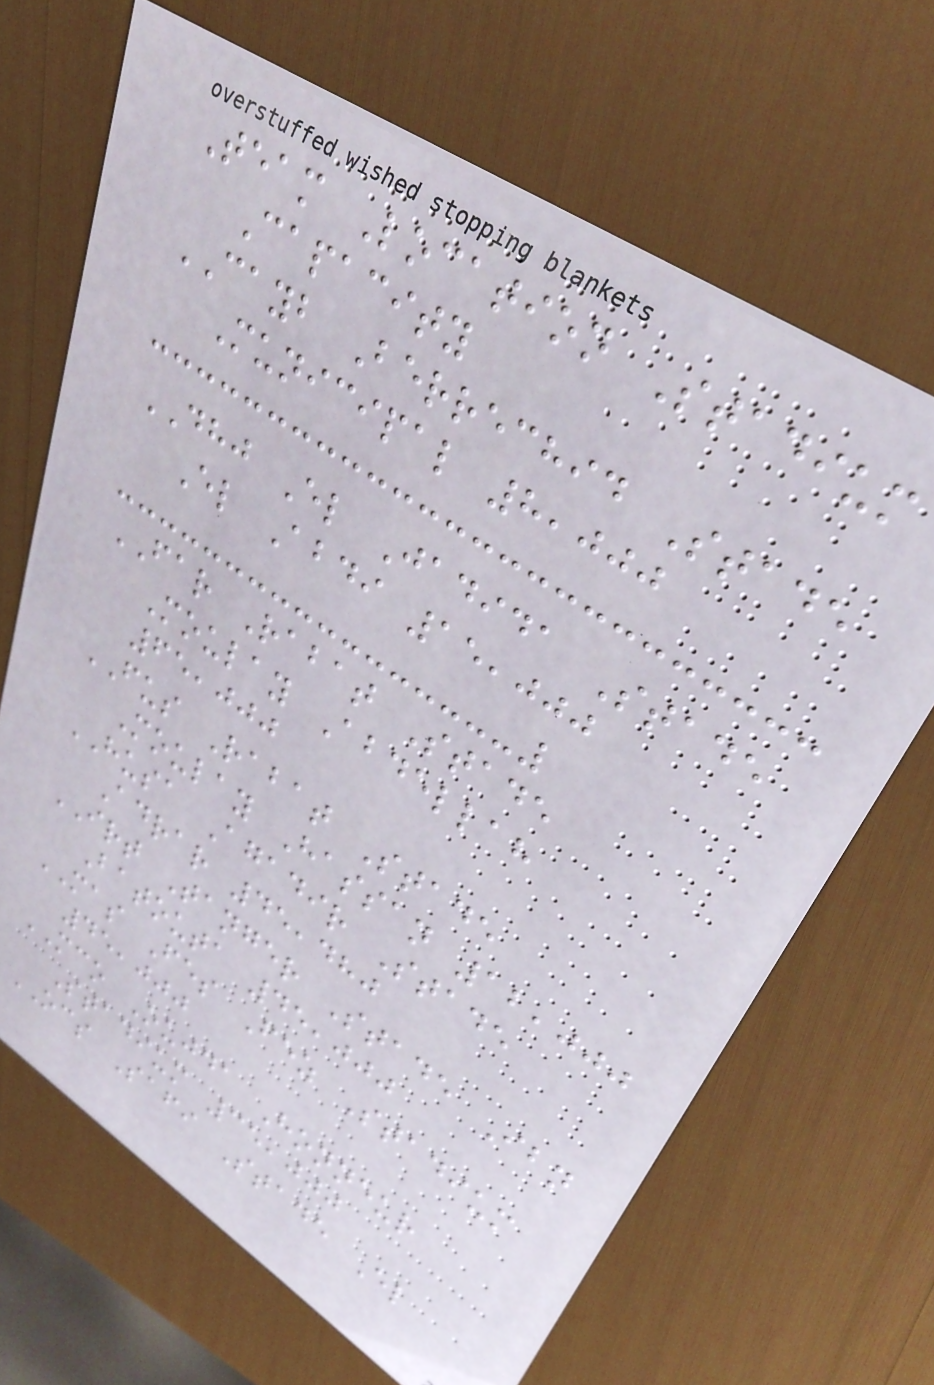Team Location Stadium
Capacity
CAYB Berrechid Stade
Municipal 8,000
DHJ El Jadida Stade
El Abdi 15,000
FAR Rabat Stade
Moulay Abdellah
65,000
FUS Rabat Stade
Moulay Hassan 12,000
HUSA Agadir Stade
Adrar 45,480
IRT Tanger Stade Ibn
Batouta 45,000
MAS Fes Fez Stadium
45,000
MCO Oujda Honneur
Stadium 35,000
OCS Safi Stade El
